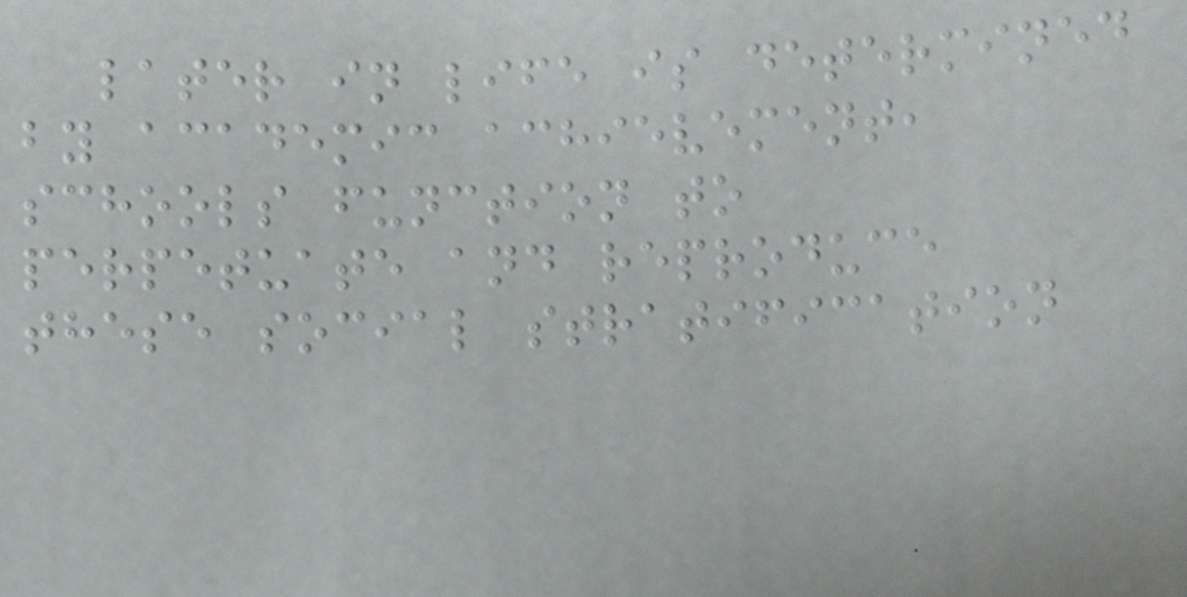later in life is determined
by academic achievement,
schools function to
perpetuate and reproduce
these social stratification
